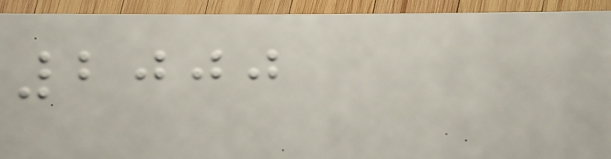2000
